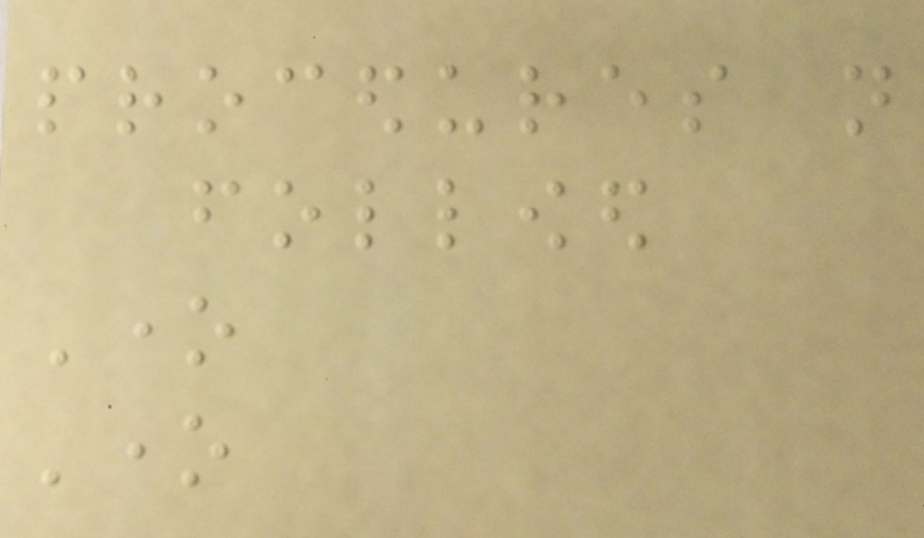procedures not
followed
One
One
